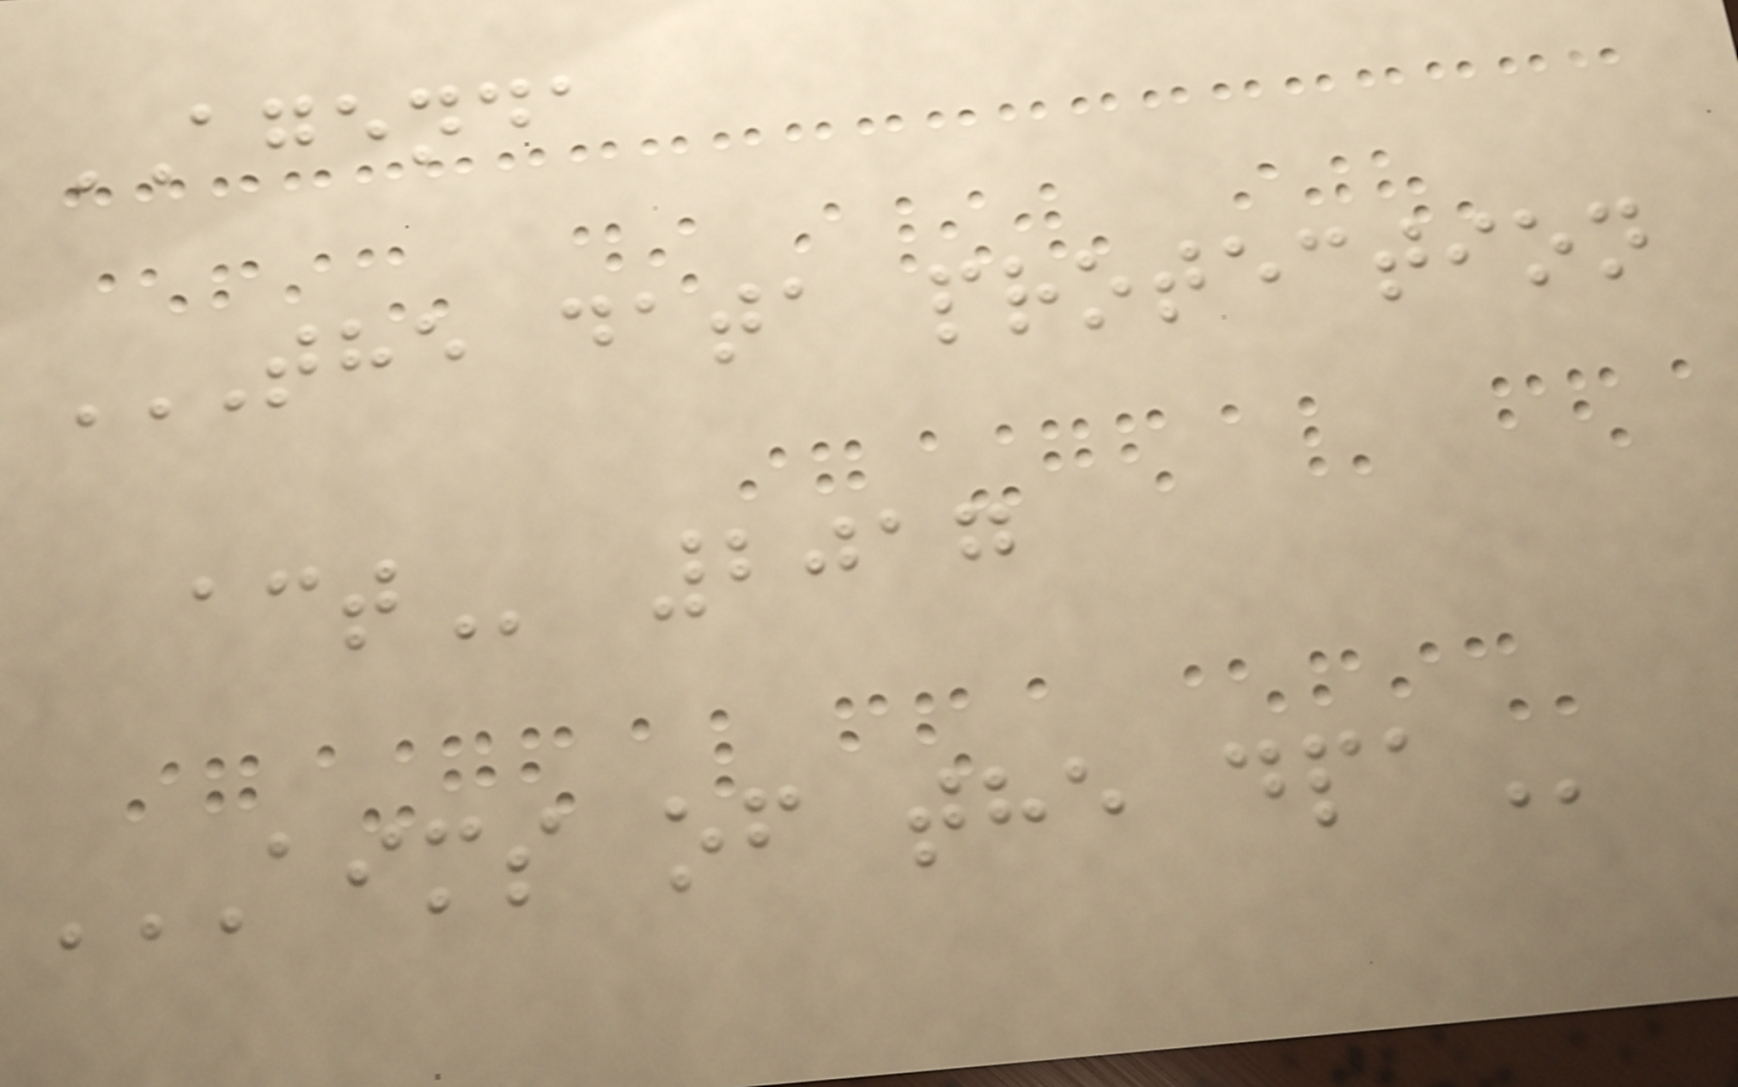AGENDA
THE DATA PROTECTION
ACT 2017
AIMS OF THE DPA
